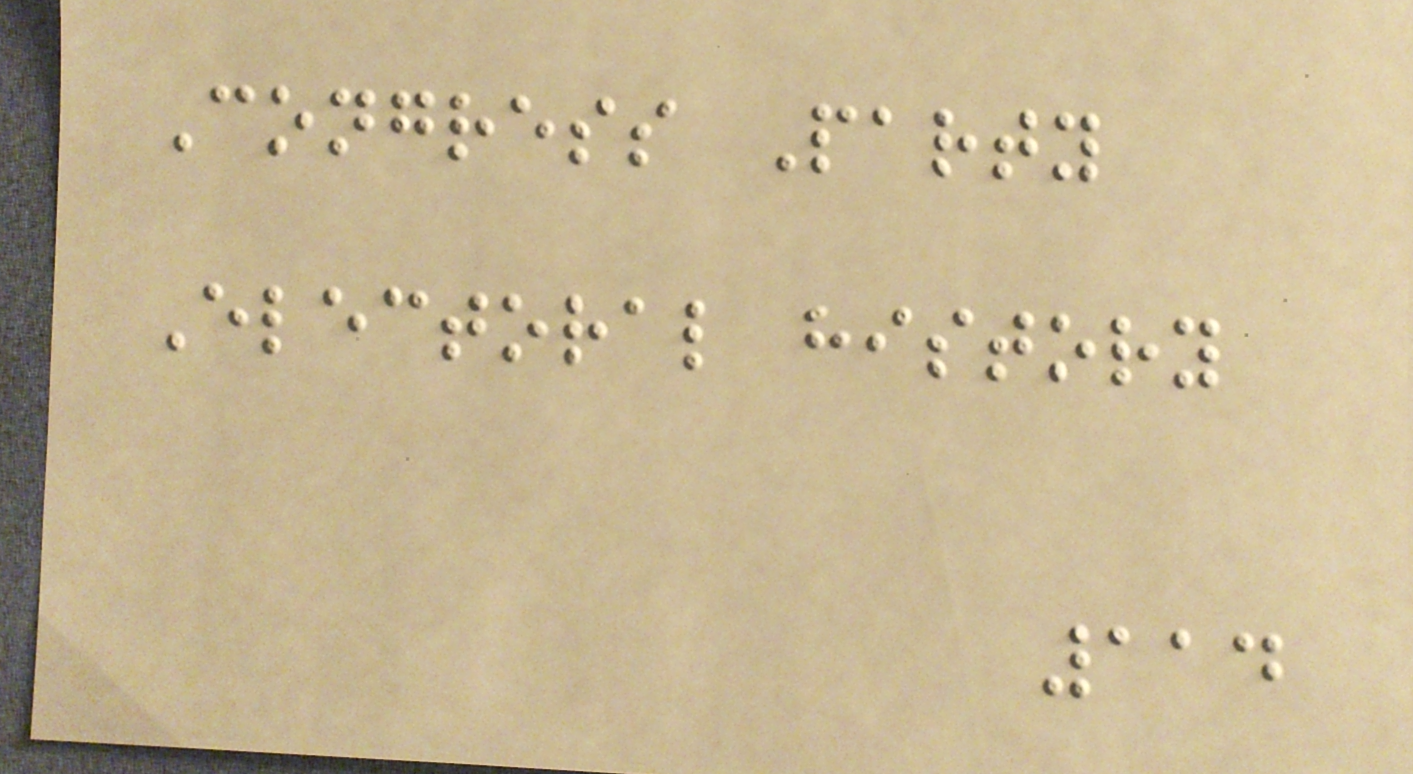Congress Party
Electoral history
114
